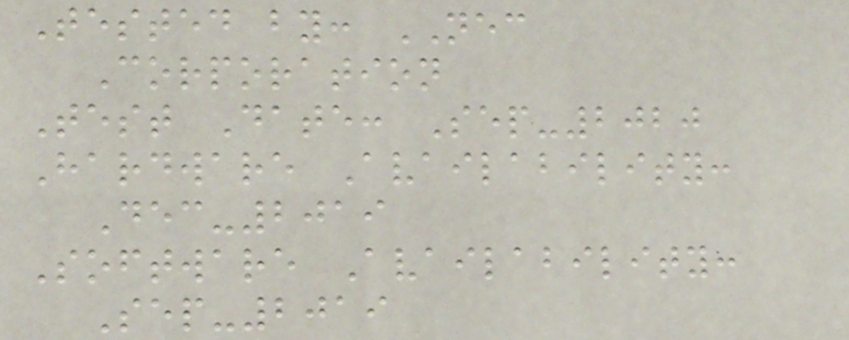Tested by: NEC
Corporation
Test Date: Sep-2020
Hardware Availability:
Dec-2019
Software Availability:
Sep-2019
